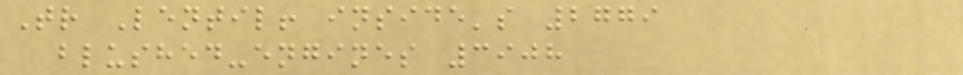Tr Lentil! inside's 2779
blushed-engines 3908
